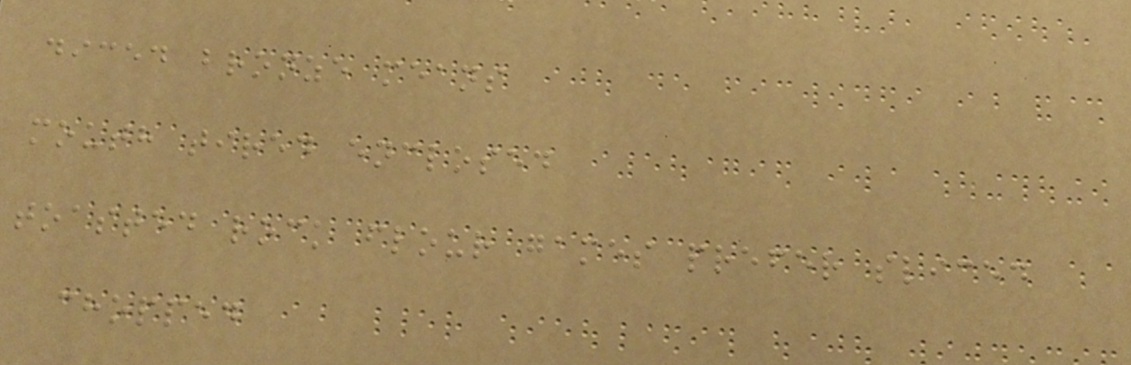diced bronze means
mouth tired enclosed
toasted rock flour games prefer sliced
chopped
